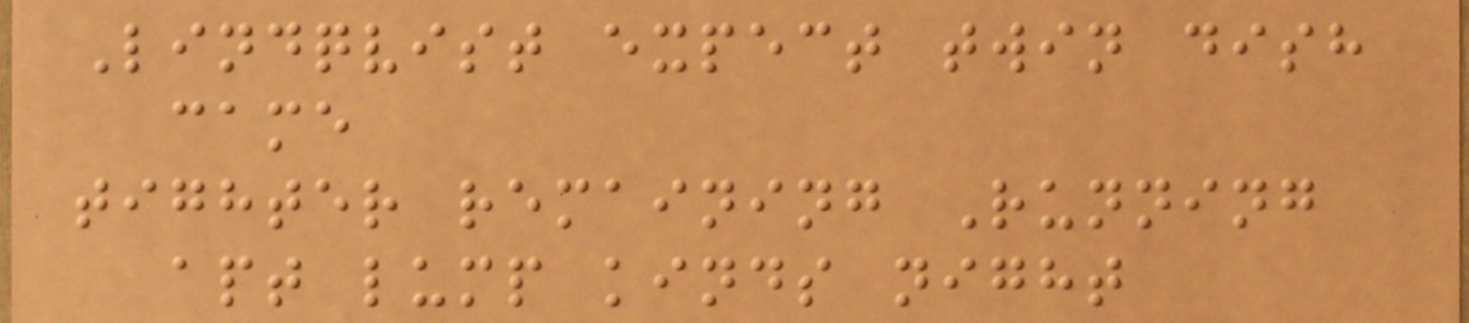Lindqvist expect twin dish
came
tighter remaining Running
apt lump kinds night
